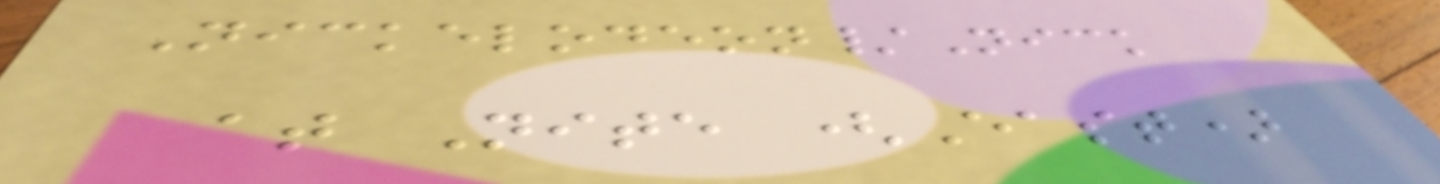Nickelodeon/Nick
at Nite (East)
